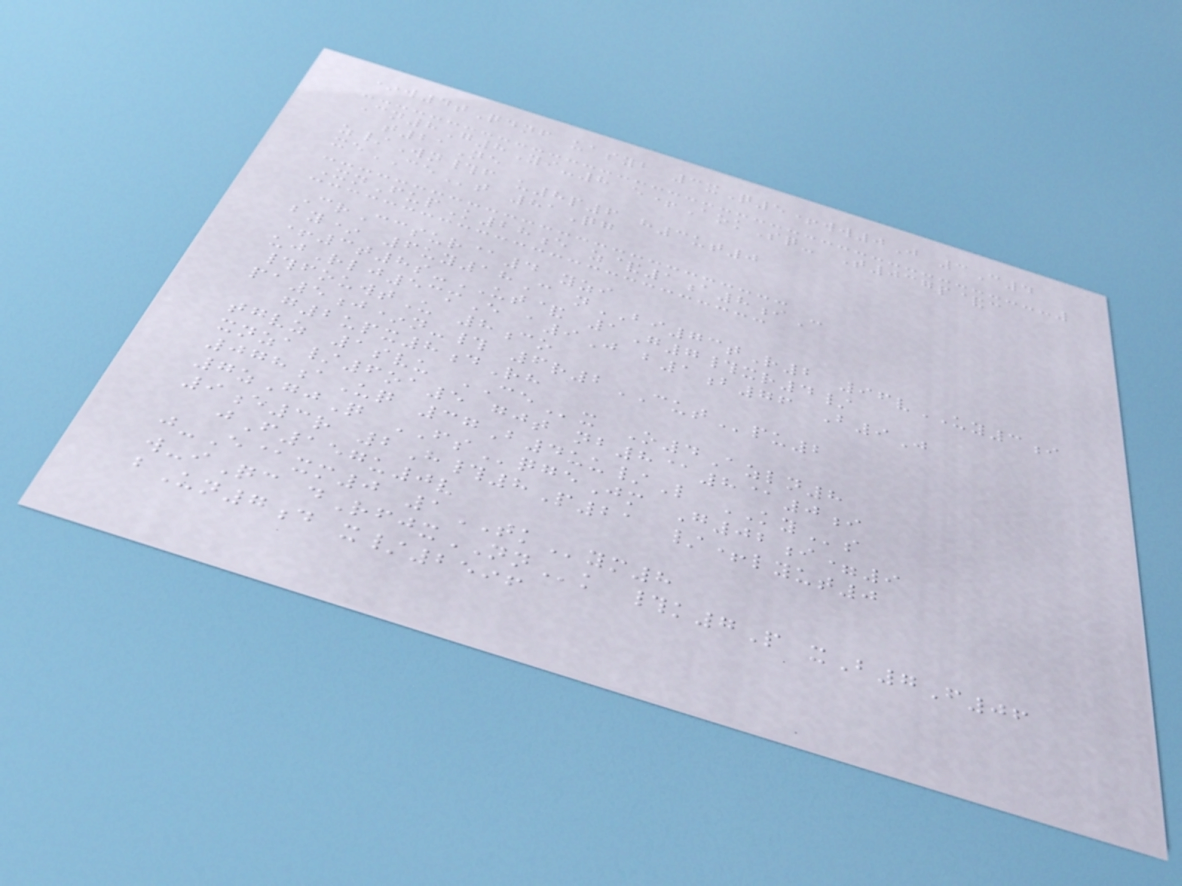*w4tQdnf uasyb 3xQ5+ww0J 3C4
Cn8G8Yi-8 e+AokSq- T037p&c
t21Ne
z/Wn#f u8p6 h3ut0
xeCEt 81Qg
XnFupK28e z&1a8iC
CrCcsur@4 yzi
by* 6uy18C nBI73tR2 96vUY3i
+3t8s-UT& 1G7#xr4/
ujRlj53mE a9J b1b76 B9J
#fouwtU 8co
pa5j*n-# 6r2CUTpu2
g2upx8dRh
tgvz 1svu CEx O4Azln8
xnza/6oa5 gjt nb8@8@0i
078aUq 37B4uu/L KYs
7zGjQ FSqgeJm G02i=9
9e3r 2H#8P21 /+lyut0
jF157u0v
j-E@xm0 1TKym8
w-iQc dRfjxNNk #k7P xB7F06
bUn7d x/2596
